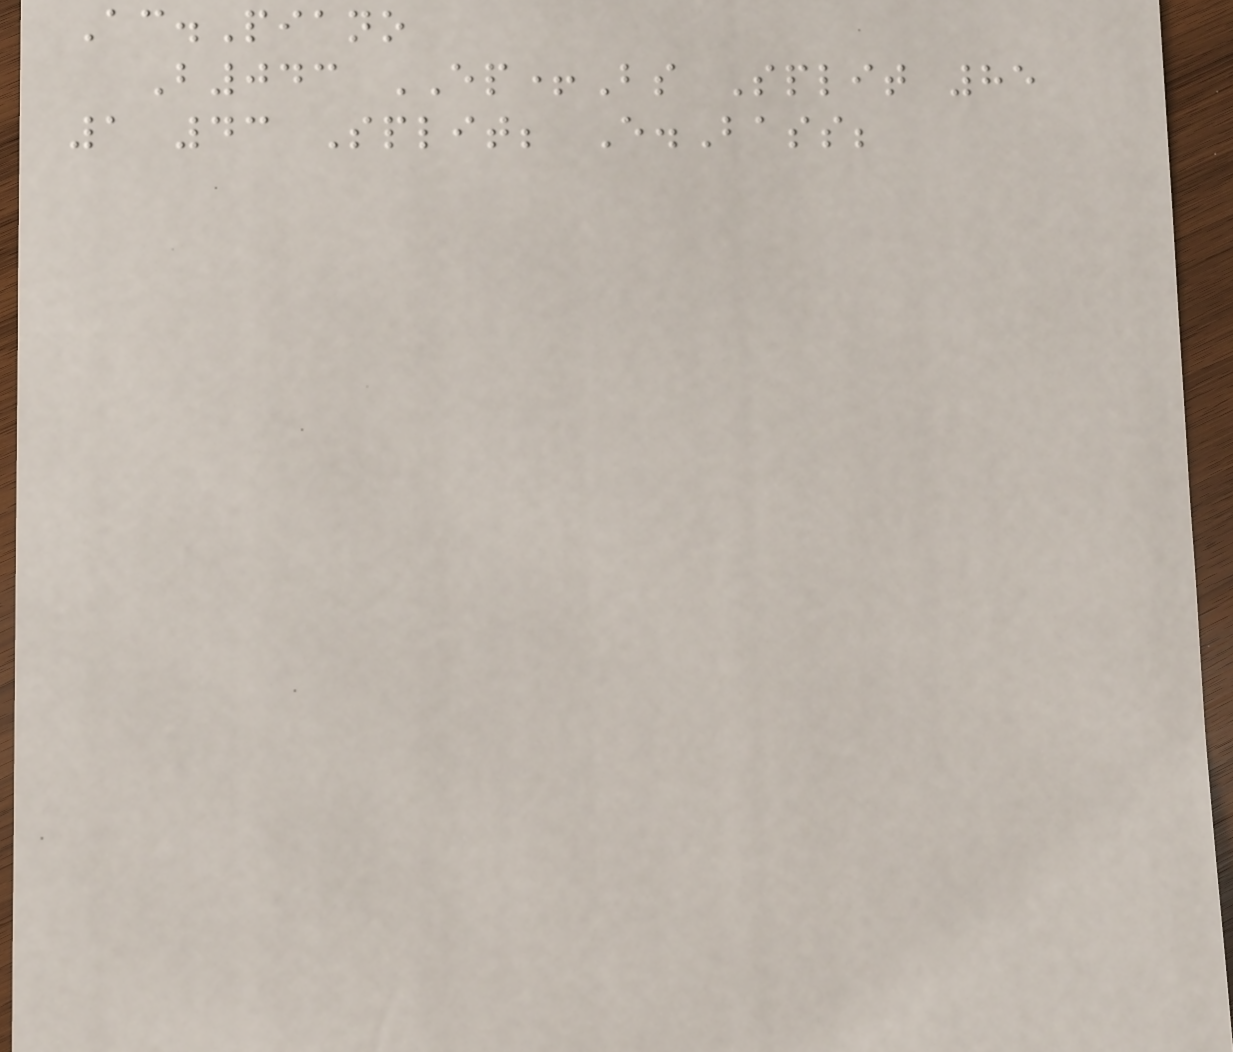Ac.Piano
B043 EP+Bs Split 85
1 43 Split; E.Bass;
